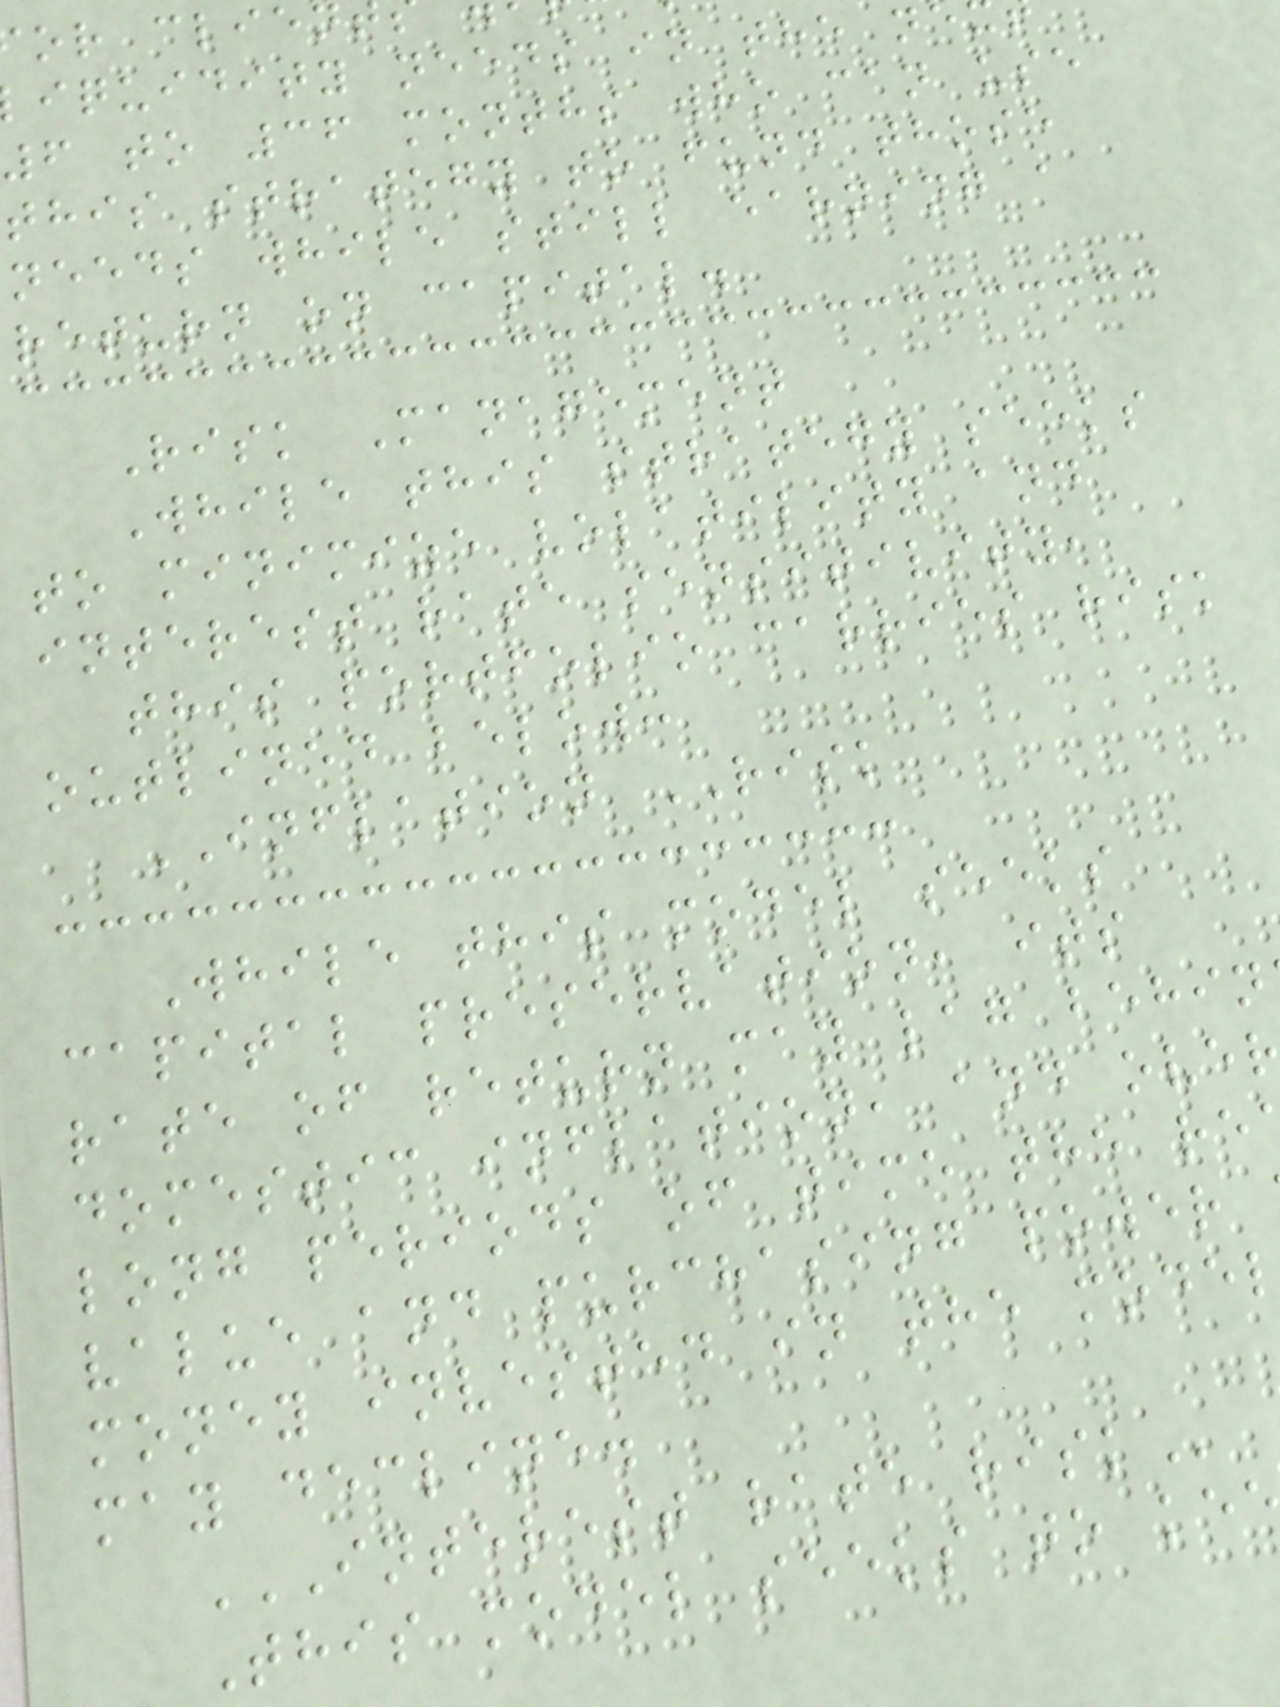or clien
iquidity needs in the ne
6 to 36 months who can use
this strategy to fund those
needs while still earning a
return on capital.
Risk Management
While this strategy seeks
to minimize volatility and
interest rate sensitivity,
this portfolio carries risk
outlined below:
INFLATION RISK
While this model seeks
capital preservation, its
rate of return may lag behin
domestic inflation, and ove
long periods of time the re
value and purchasing power
money invested in the mode
may decline.
INTEREST RATE RISK
This model seeks to ke
